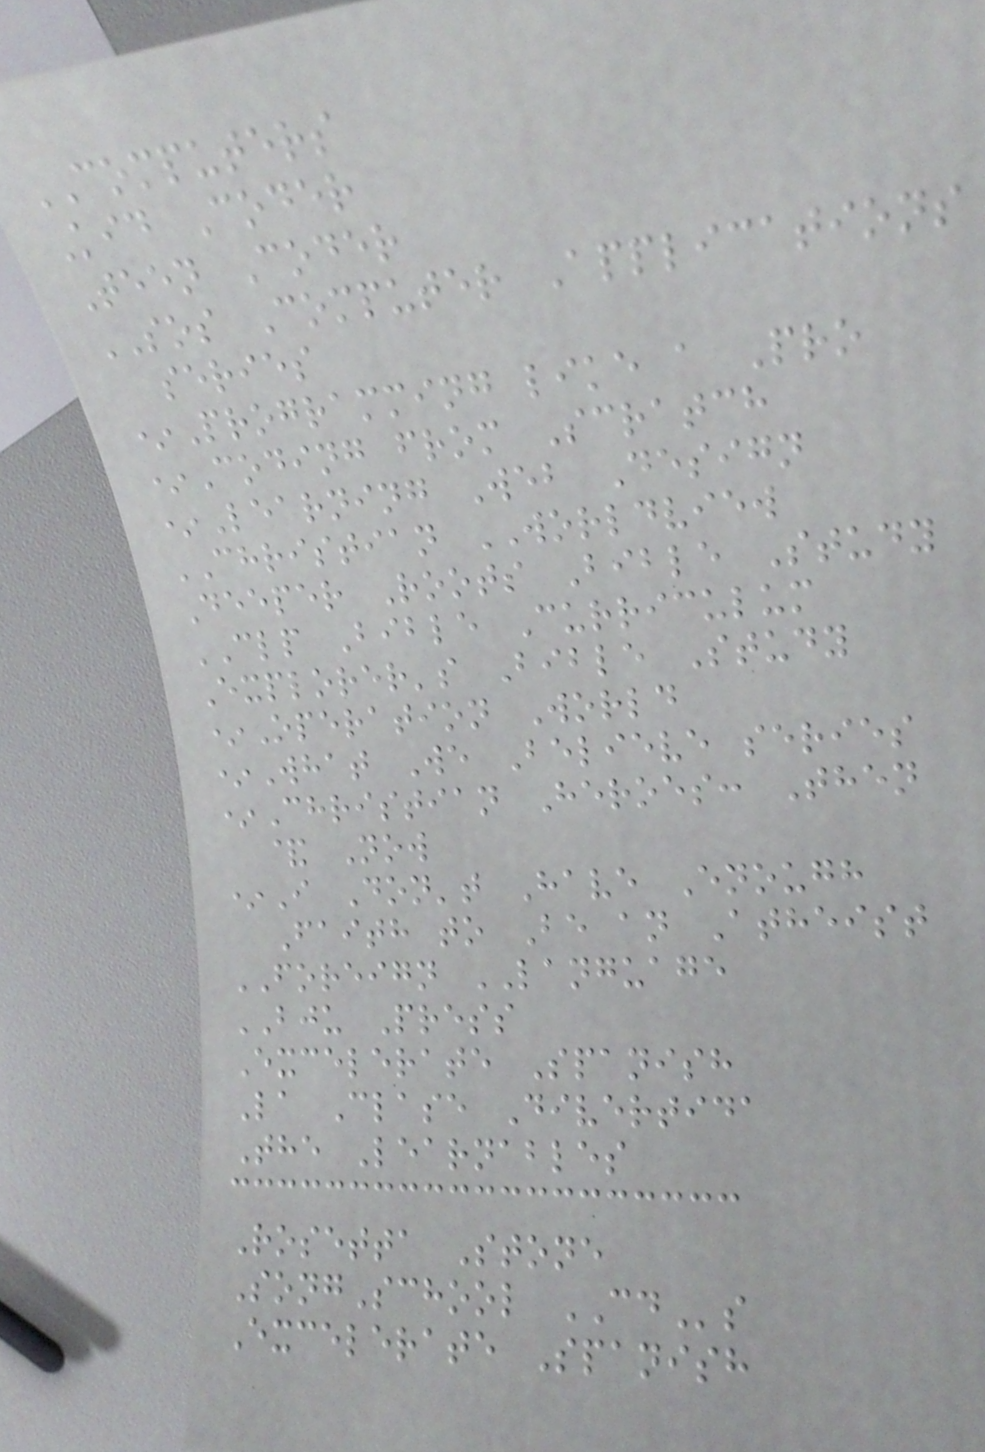COMPUTERS
Kid Coder
Teen Coder
SOS Computer Applications
series
*Programming like a Pro
*Coding from Scratch
*Learning Web Design
CHRISTIAN WORLDVIEW
Deeper Roots Bible Study
CLP Bible Curriculum
Explorer's Bible Study
*Operation World
*What We Believe series
*Christian Heroes: Then
& Now
*I Don't Have Enough
Faith to Be an Atheist
FOREIGN LANGUAGE
BJU Press
Excelerate Spanish
La Clase Divertida
The Learnables
Rosetta Stone
SongSchool CDs
Excelerate Spanish
